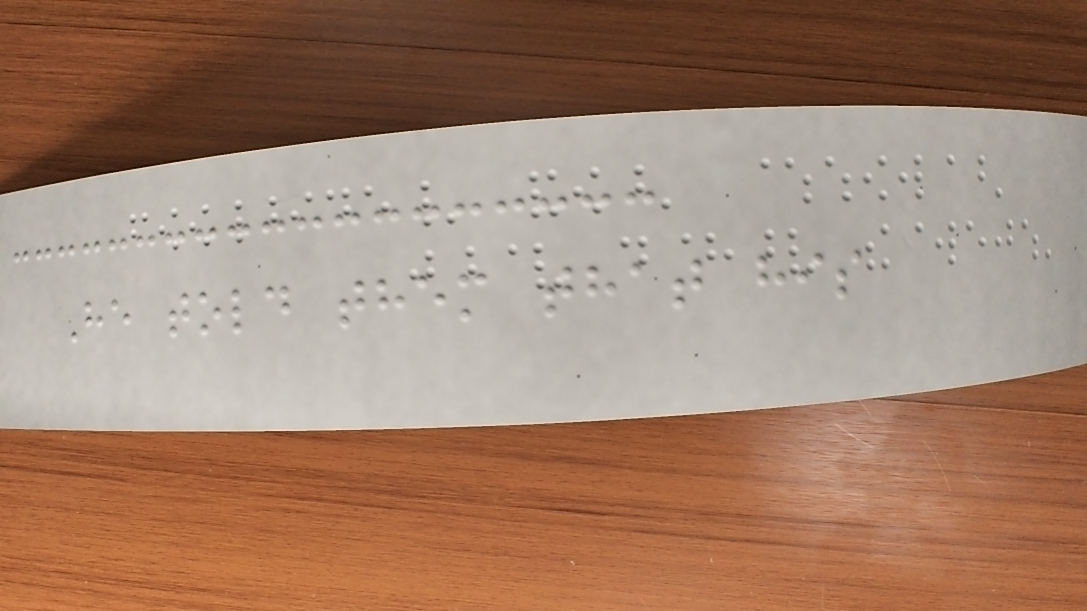He told them that his
